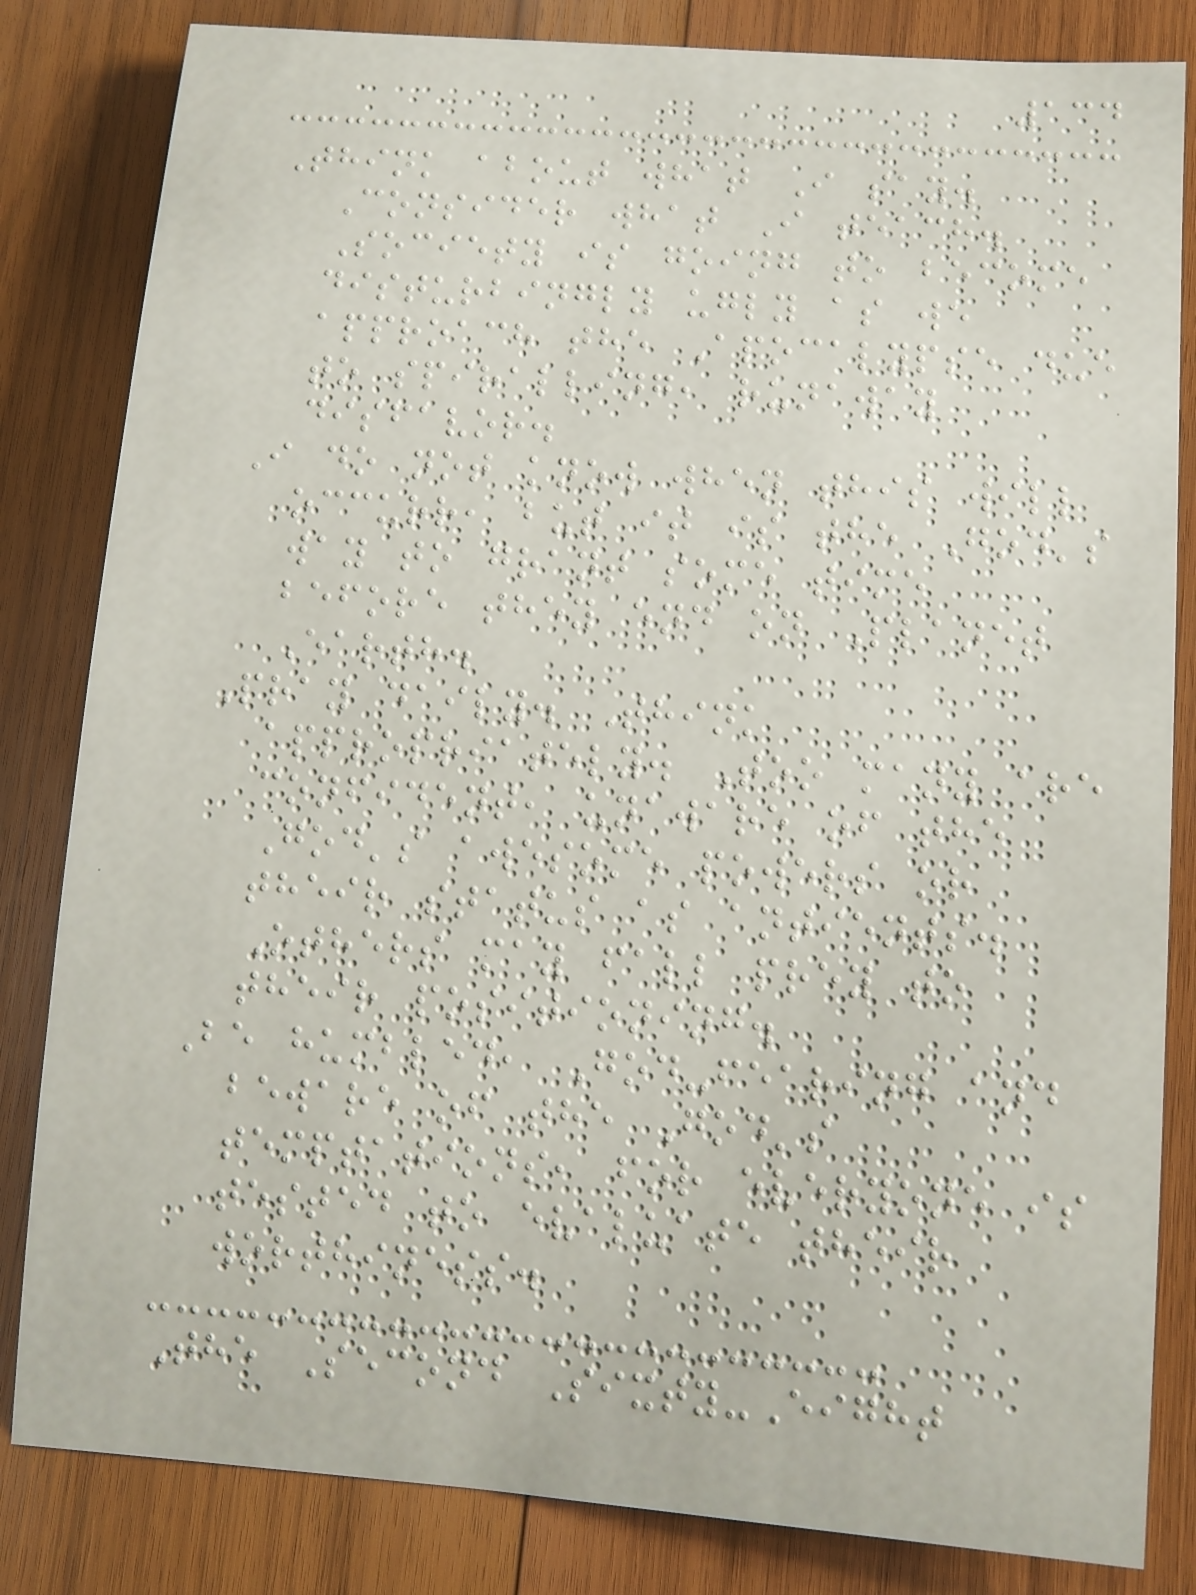134
Think about what I say.
Consider what I teach.
Society is going to become
disturbingly ugly as we
approach the Apocalypse due
to spiralling, runaway
disfavor.
I do not know when this will
occurr, but it is the God's
way to grant some time
before they end on Planet
Earth.
Pray daily. Think
appropriately. Too many are
confident, unaware of the
God's awesome powers or
their status as antients.
Others may fall prey to
their positioning.
Be humbled, God-fearing and
beware of the God's
temptations, for everyone is
tested to evaluate their
worthiness.
The Second Sixty-Eight
